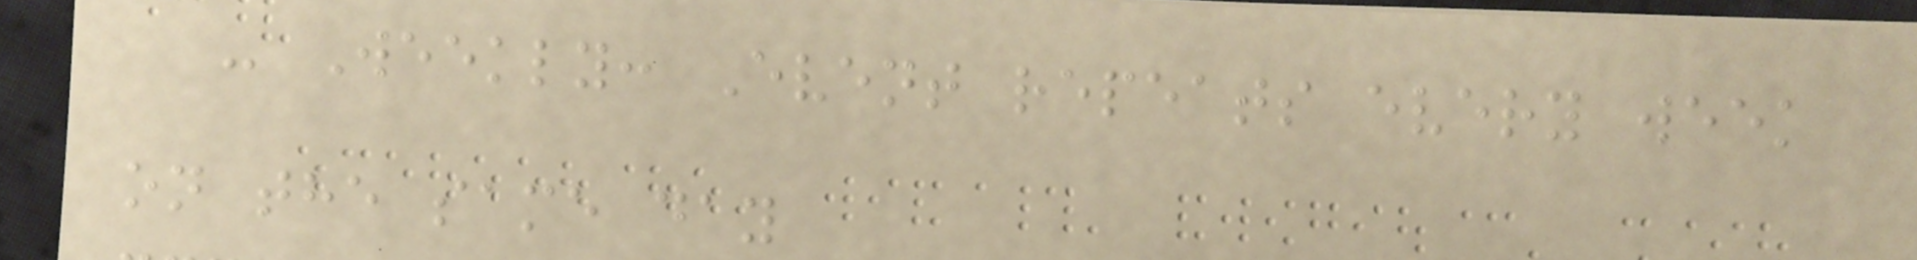- Weekly: Event repeats every week
on the same day
